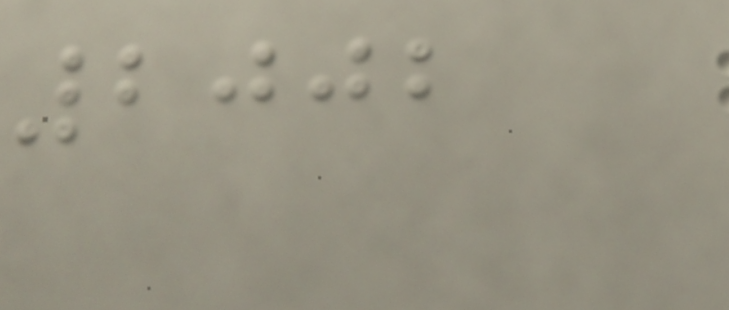2002
